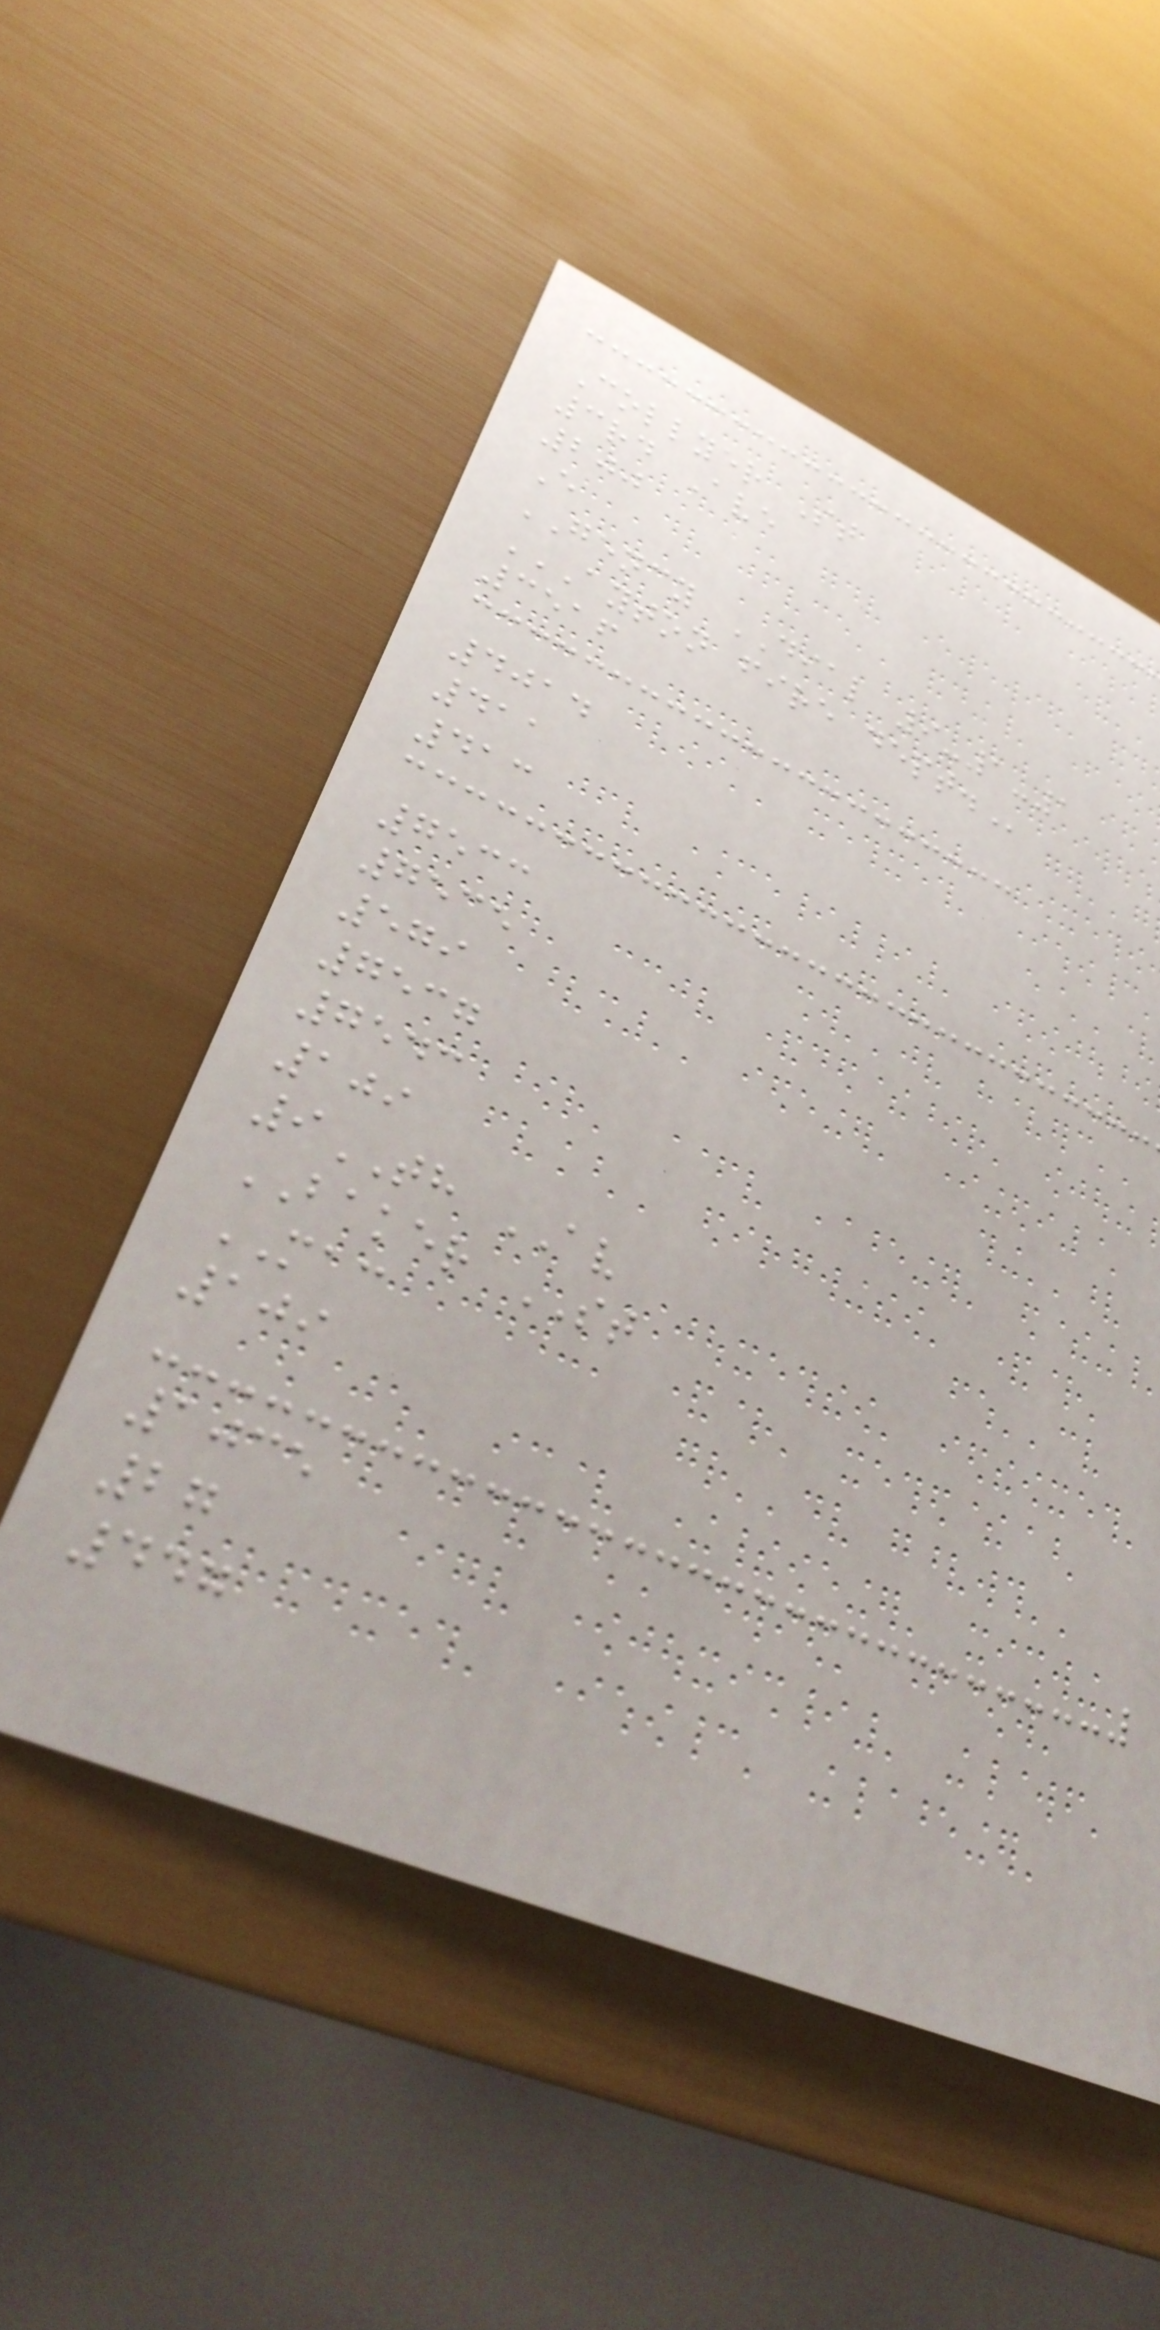Collyer St
3rd Ave
200
E
GENCY DIAL 9-1-1
AYTON FIRE DEPT.
3516
4014
411
413
7533
7535
579
7537
7543
109
9TH AV
BAKER ST
MAC
109
1035
27
447
